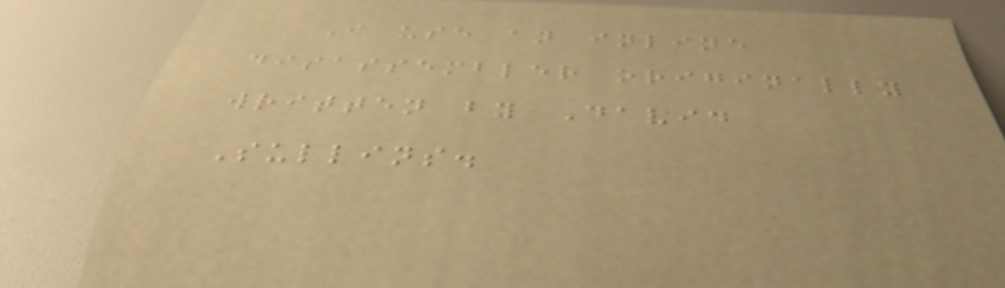I use an inline
disassembler originally
written by David
Sullins.
